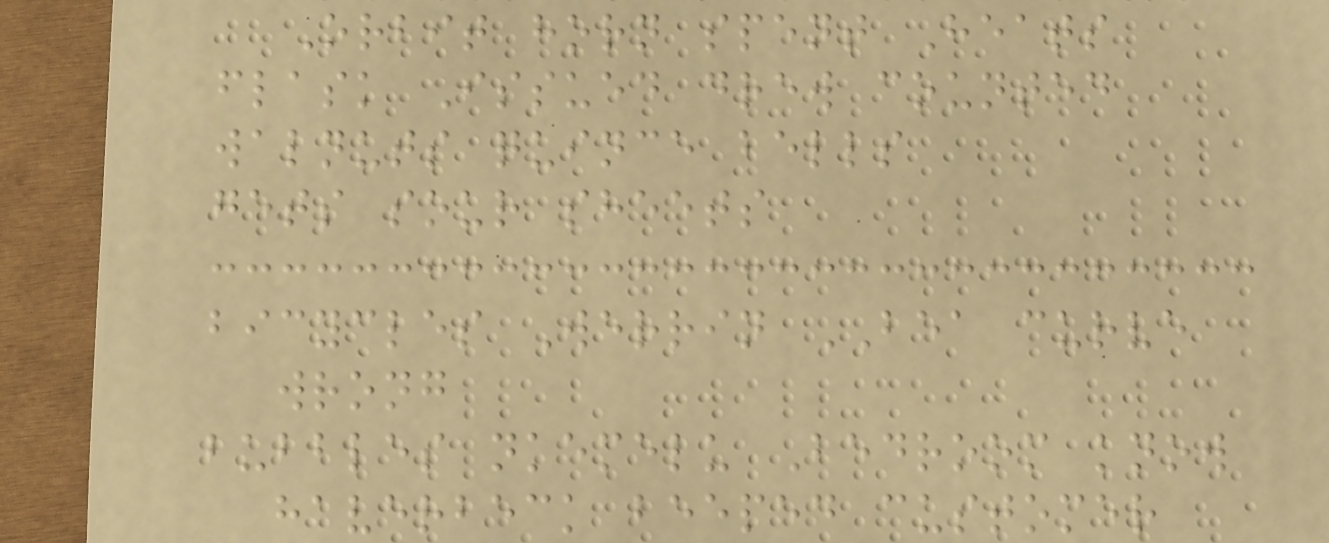Orbit horn spent Heats
flask Issued drew counted
walnuts quince bells
gets sour sheets
bicycles Werrin BEA curve
wrong
bubbles nkemelu Bedroom know
haverbeck beeped customer
